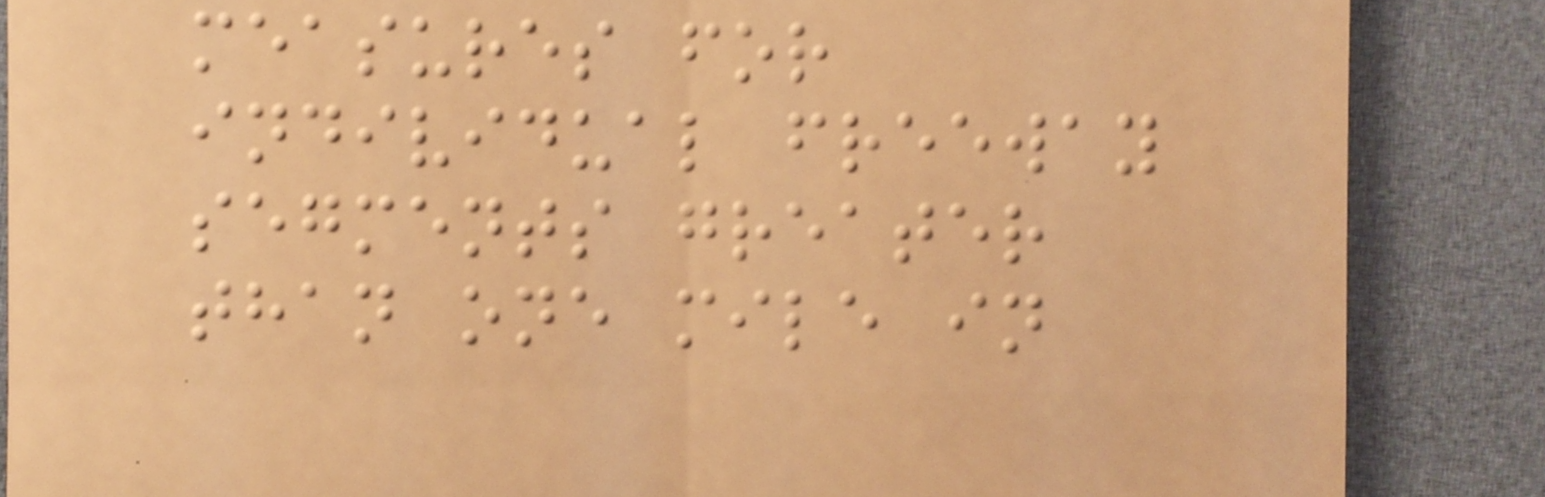measures for
individual freeway
segments greater
than one mile in
